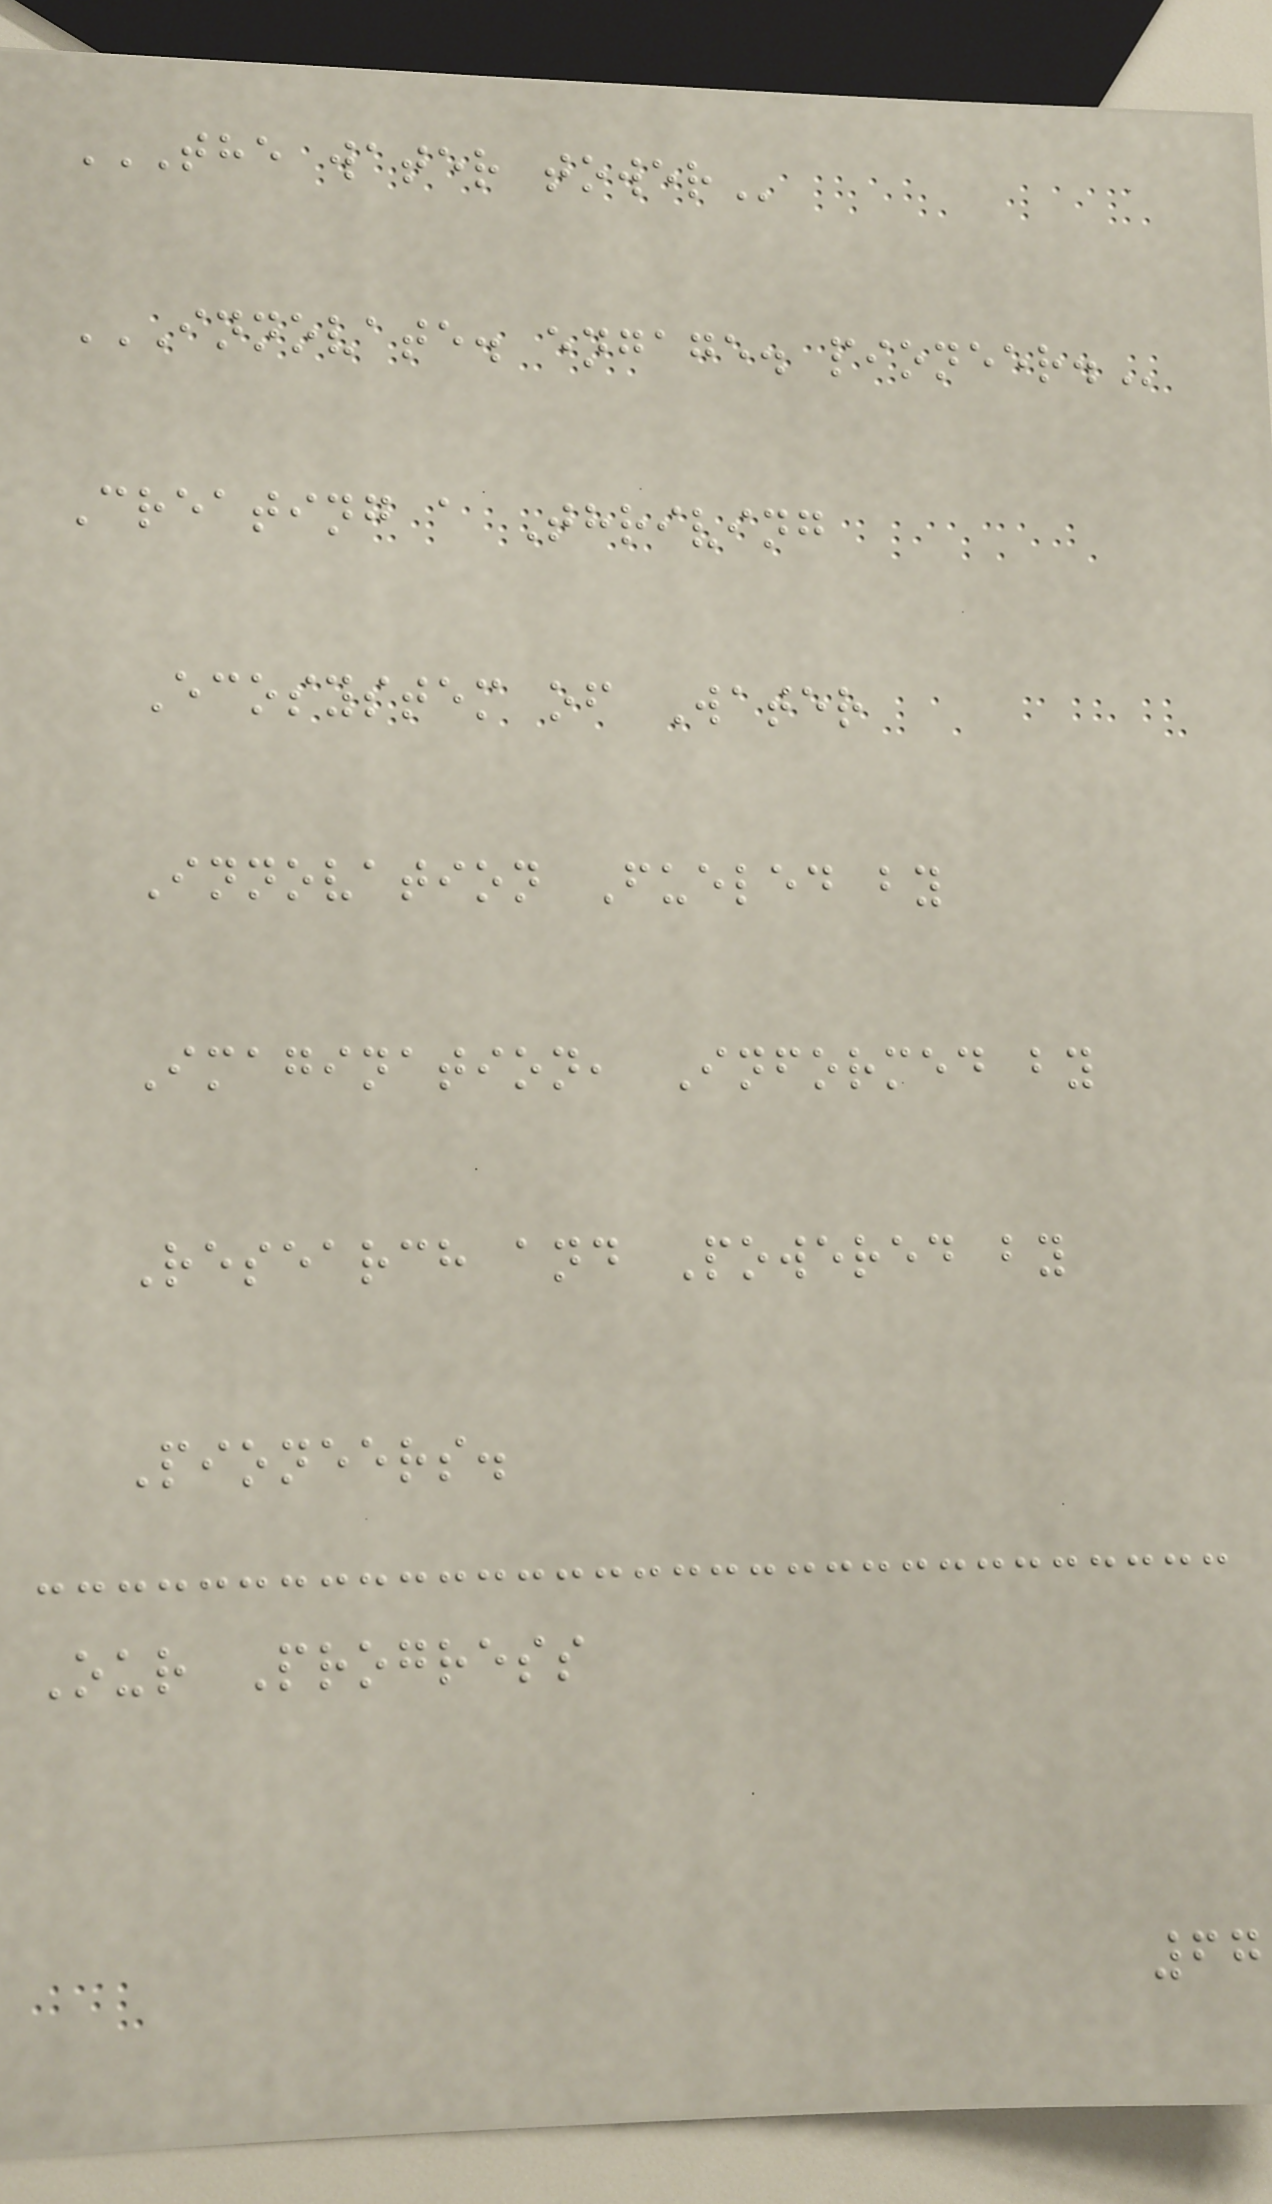THE WATER TOWER
INNOVATE. ENGAGE. PIONEER.
Creating a Thriving
Ecosystem of Water
Innovation Fueled by
Imagination, Informed by
Research and Powered by
Pioneers.
Our Progress
67
